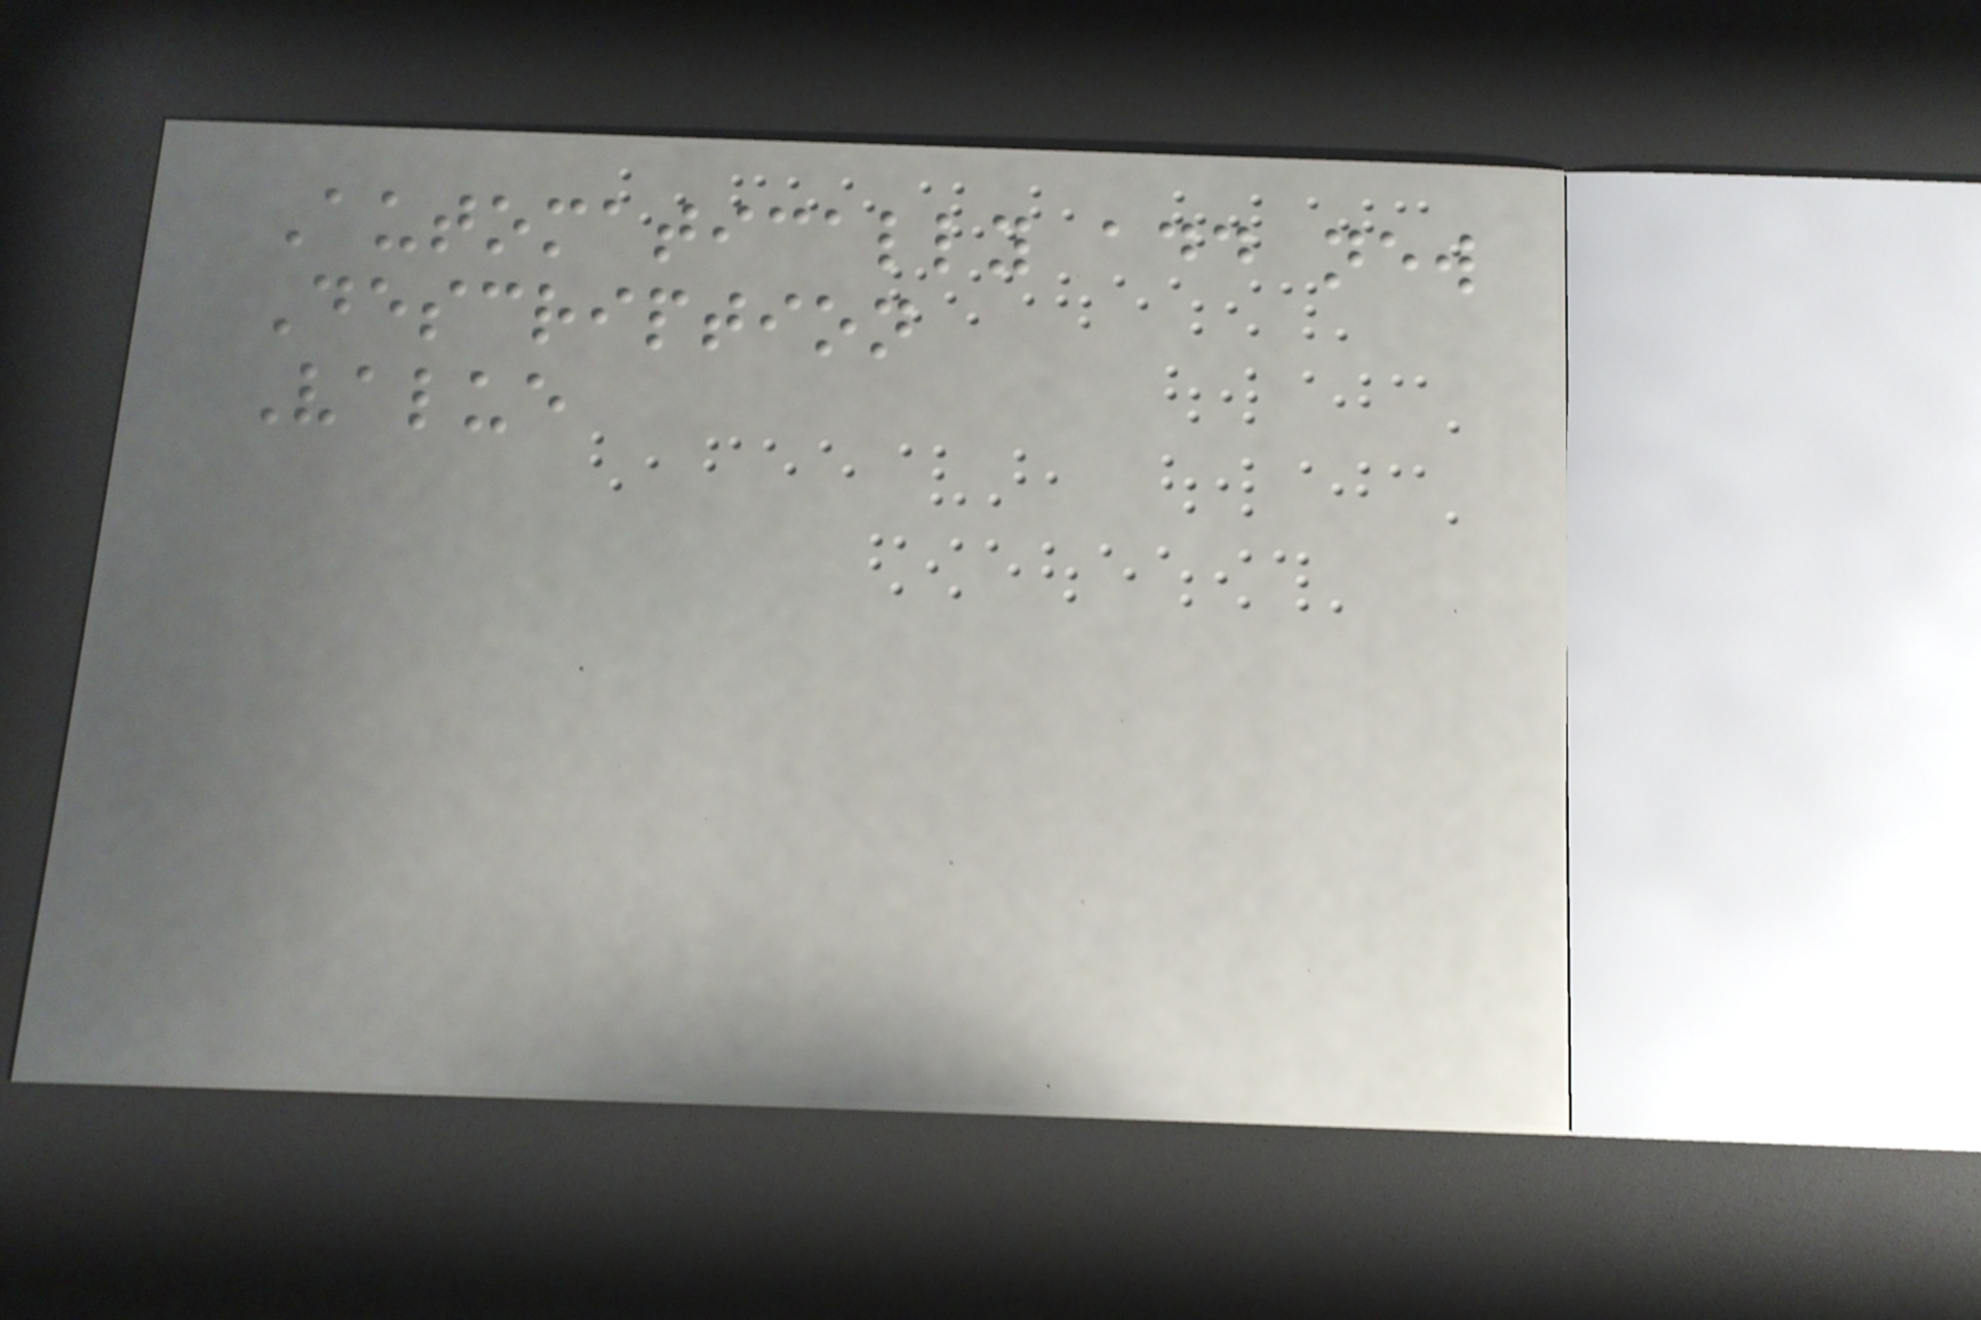Automatically add new
Description
Value
